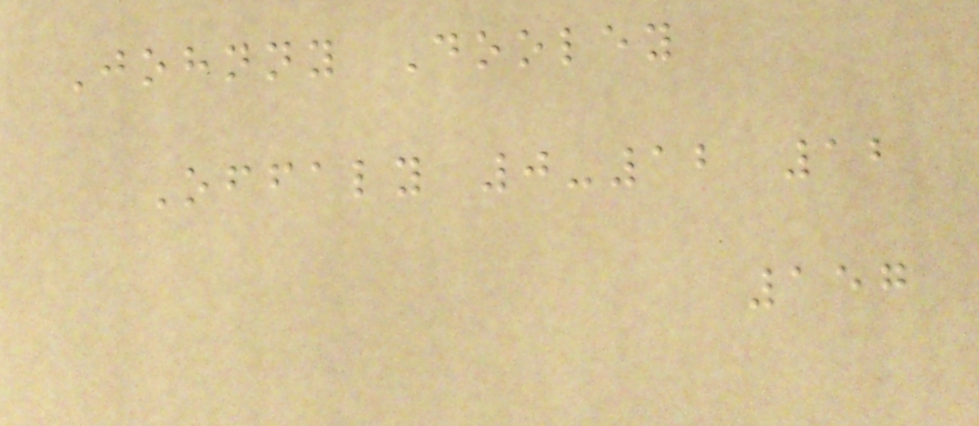Johnny Dooley
Offaly 0-12 12
157
